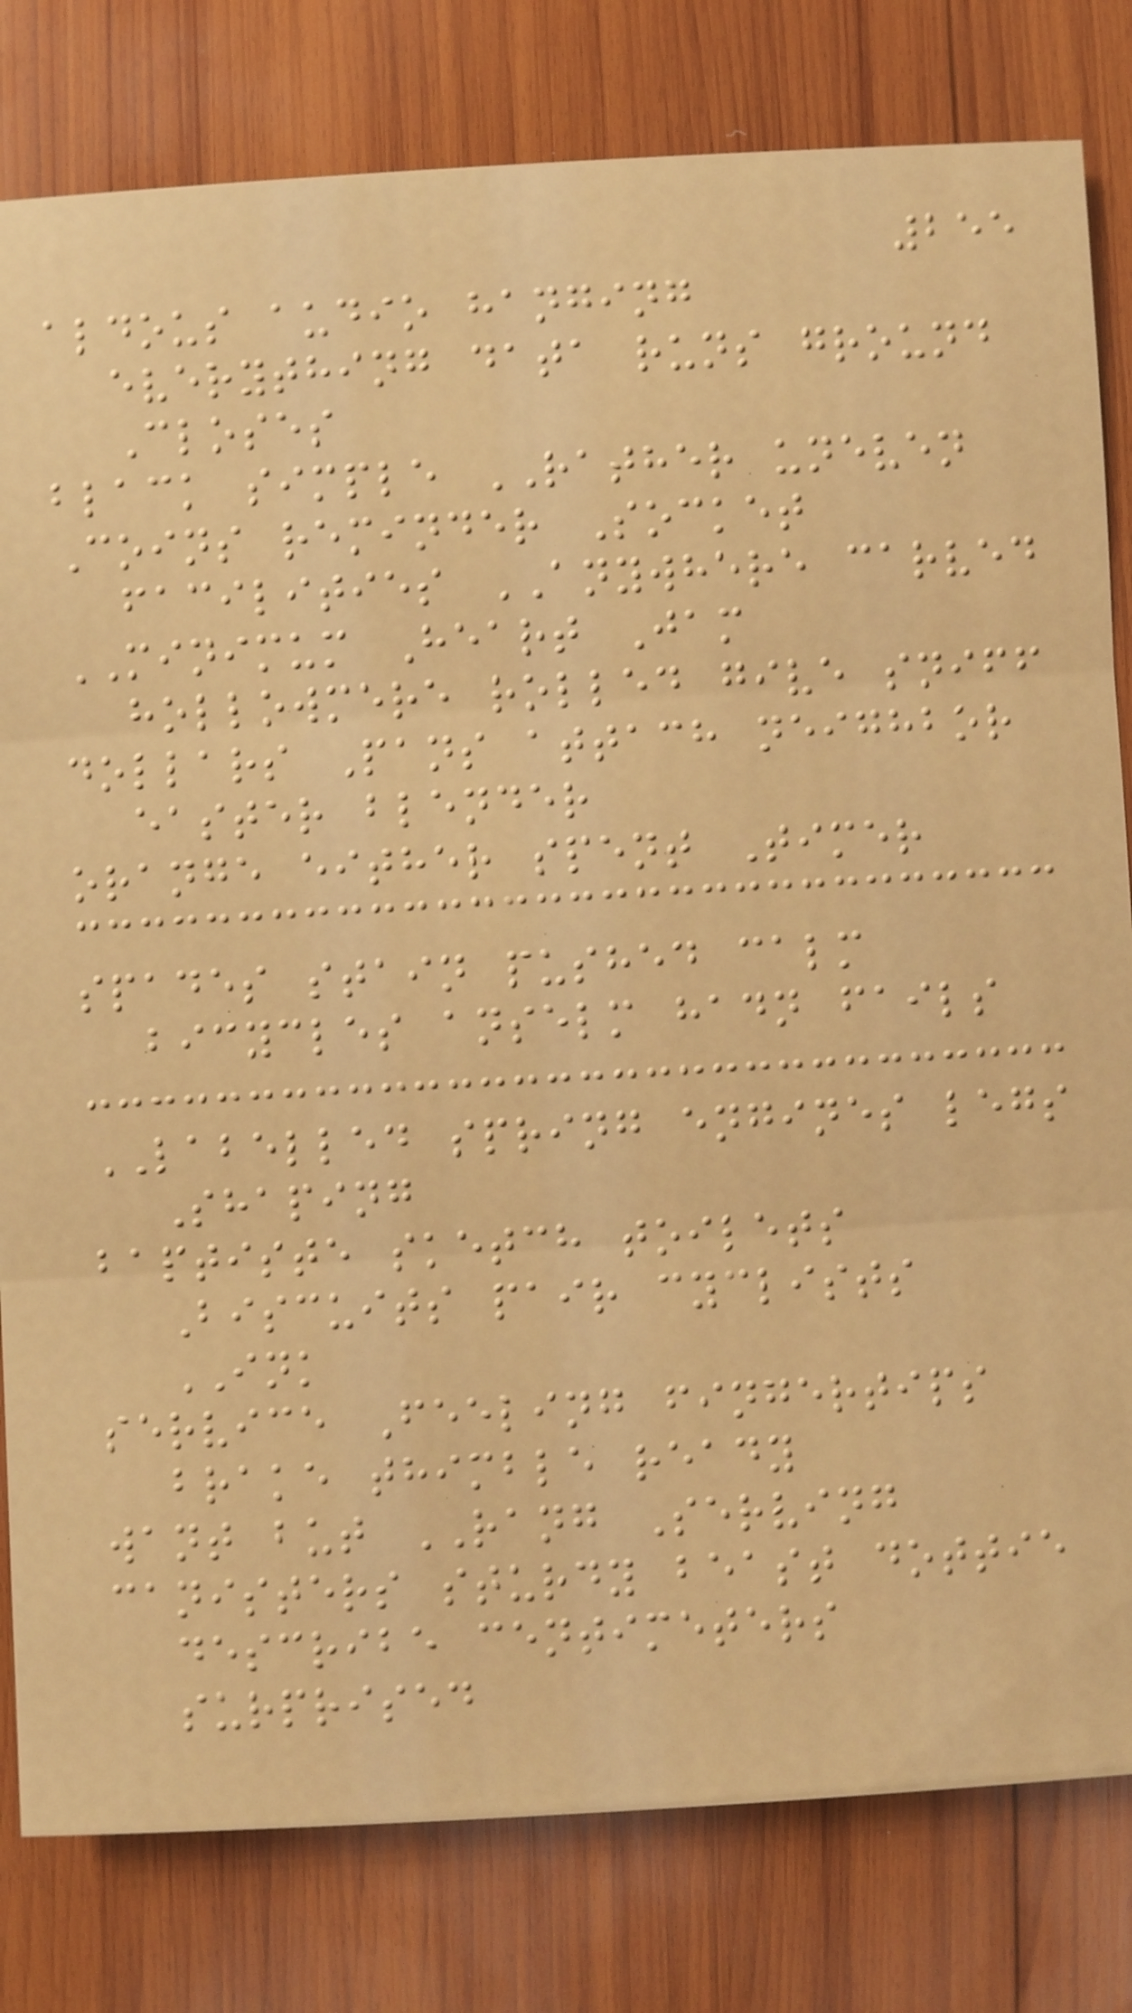255
aldous audio hanging
everything data runs ground
Closes
black simple RATHER uneven
Coins reminder Socket
facilities ANYWHERE carved
MINIMUM Heart Jam
hollowmere rolled give sniff
dollars Pans attach neighbor
easter blender
orange either spent Timer
spades stain pushed calm
bicycles anselm hadn fails
LABELLED spring engines legs
Shaping
baptiste sketch toilets
Biscuits pair cyclists
INK
service Feeling fingertips
brake thimble ready
want but RANG Serving
canisters sturdy beast dottie
describe centimeters
surprised
